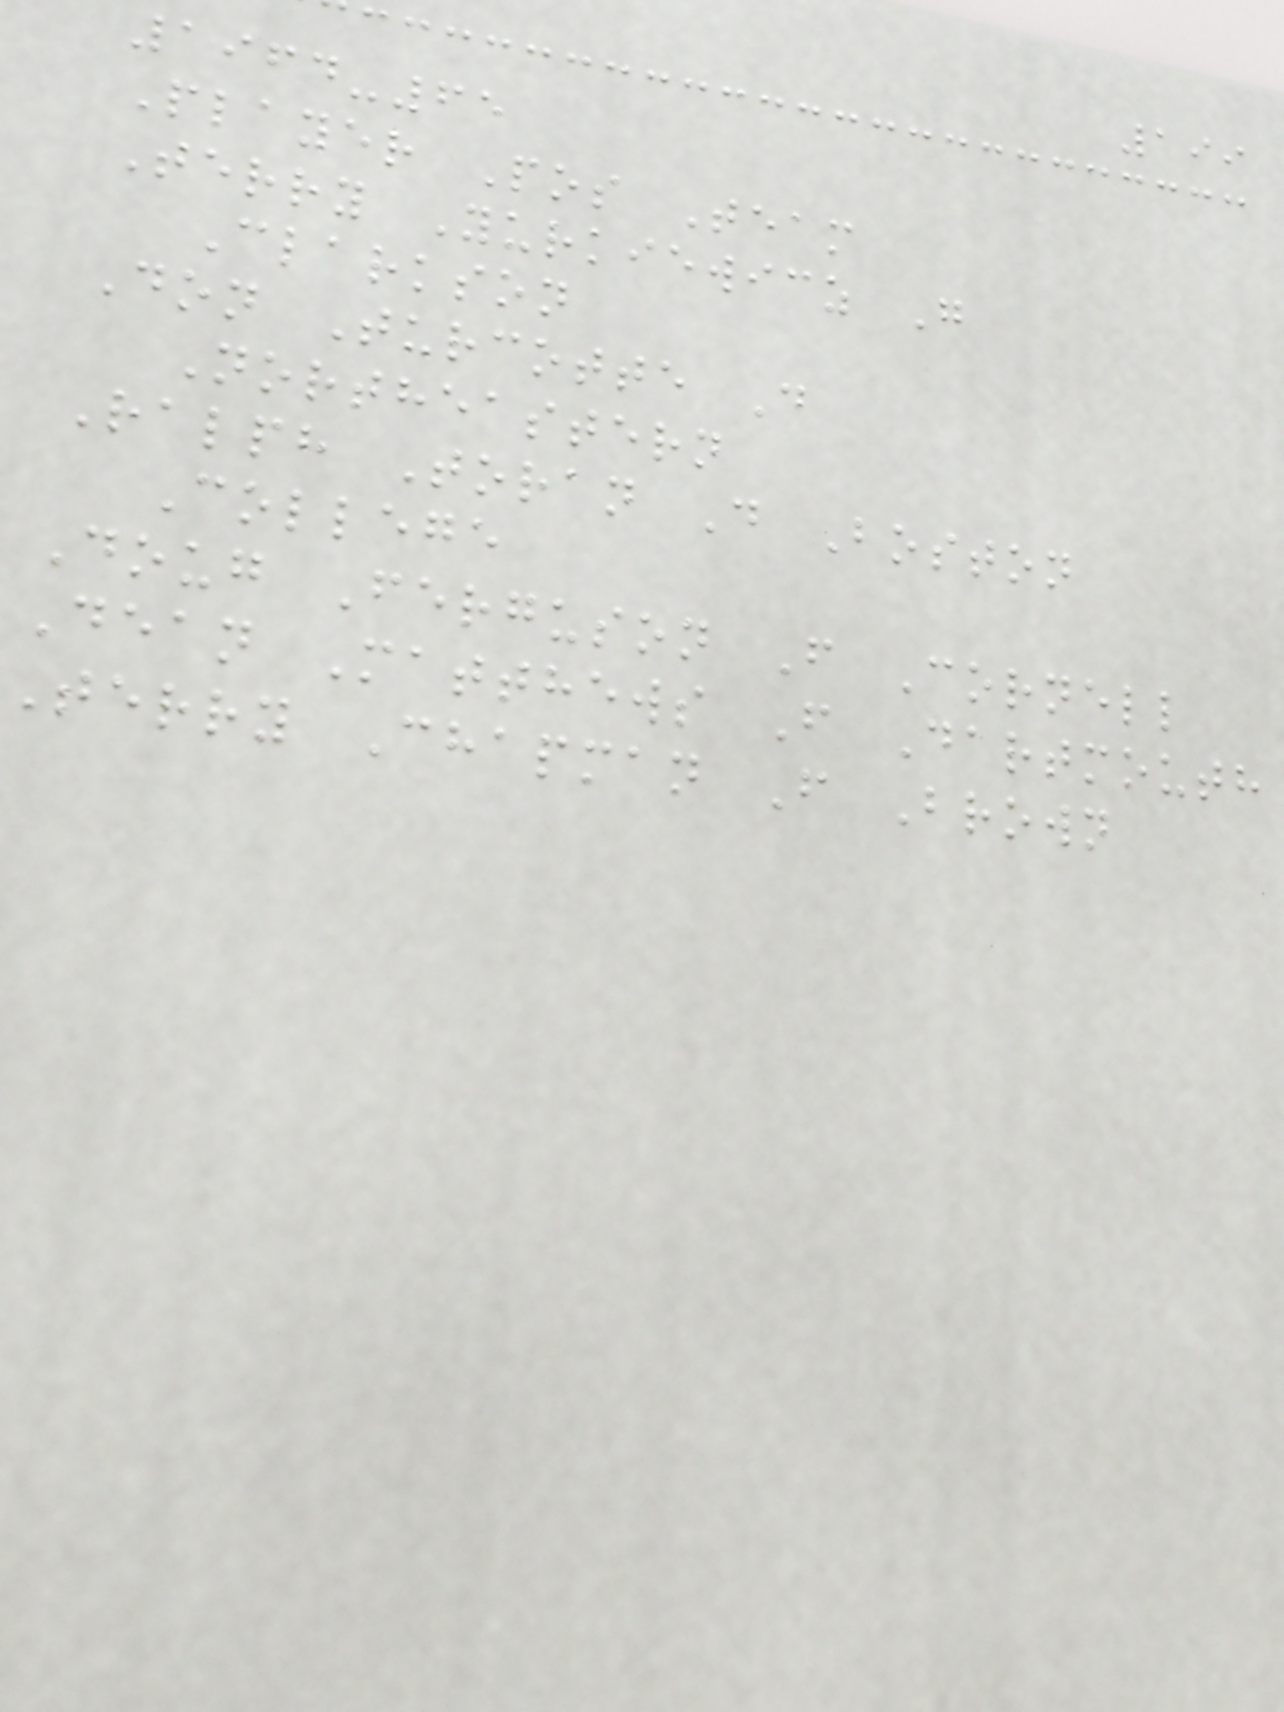199
1964-65
Player Pos Team
Terry Yurkiewicz G
Clarkson
Don Turcotte D
Northeastern
Ralph Toran D Boston
College
Doug Ferguson F Cornell
Dean Matthews F Dartmouth
Terry Chapman F Brown
